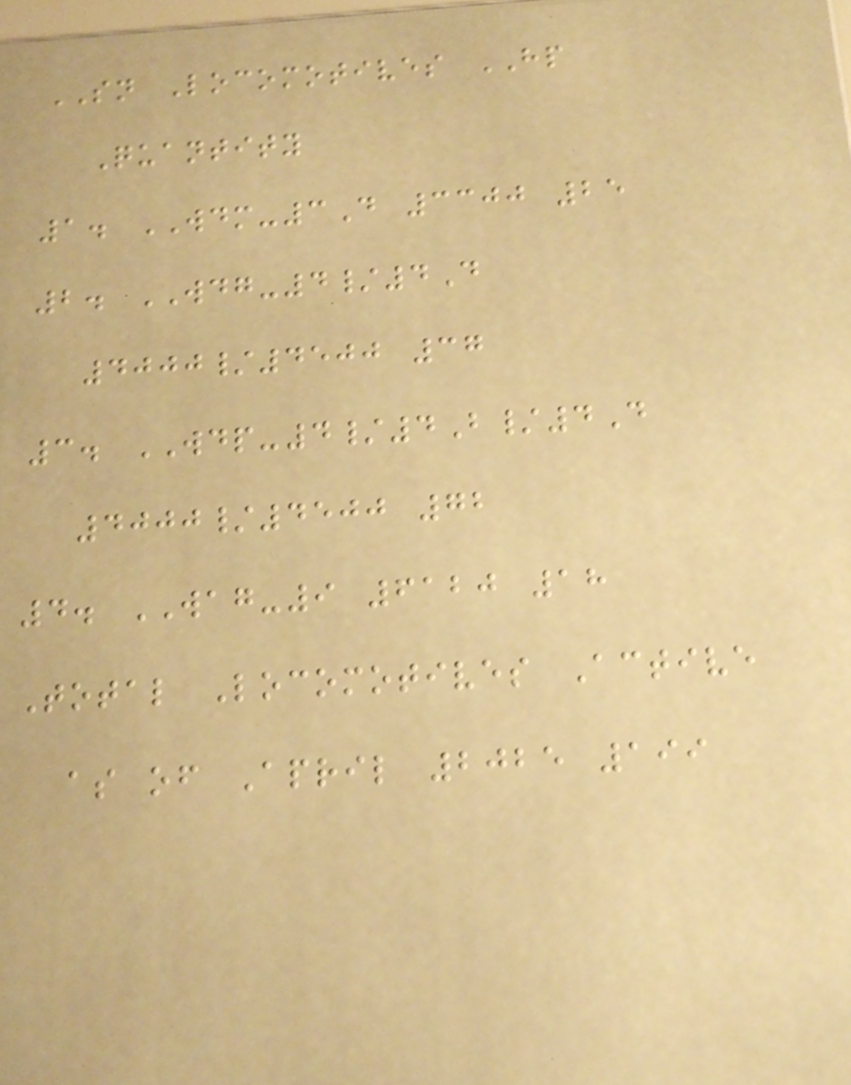SN Locomotives HP
Quantity
1. WDM-3D 3300 25
2. WDG-4/4D
4000/4500 37
3. WDP-4/4B/4D
4000/4500 72
4. WAG-9 6120 18
Total Locomotives Active
as of April 2025 199
